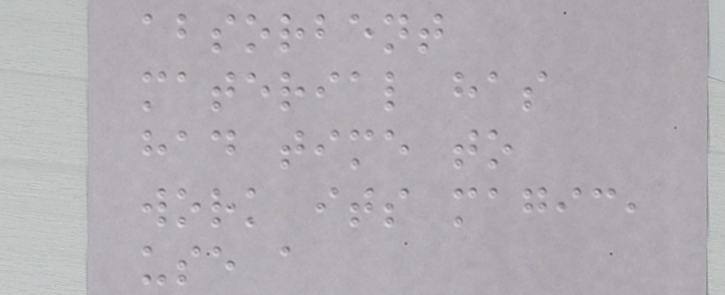absorbent
material has
had time to
work its magic,
use a
